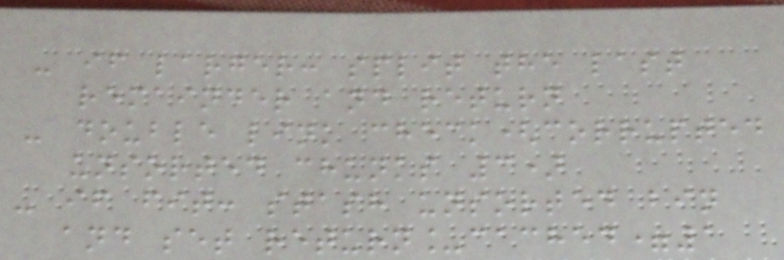- if larger: split the last
remainder and return
- double link check(corrupted
unsorted chunks 3)
- if fit: stash unsorted bin
and set return_cached=1
